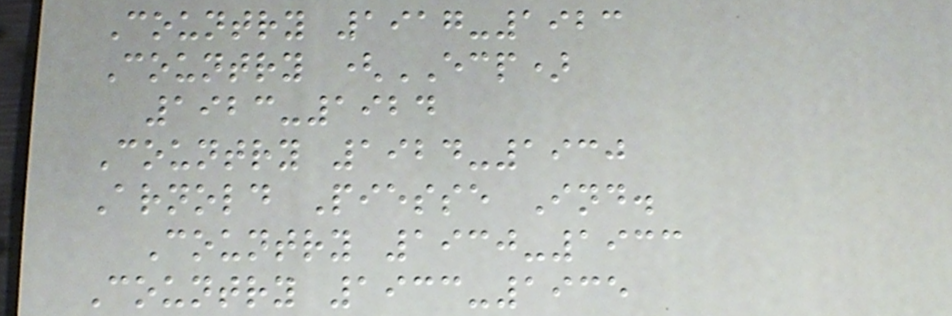Country 1917-1923
Country (ECP)
1923-1924
Country 1924-1930
Arnold Piesse Ind.
Country 1930-1933
Country 1933-1935
